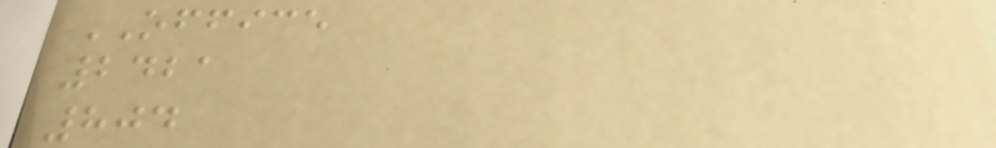OFFICE
2421
804
